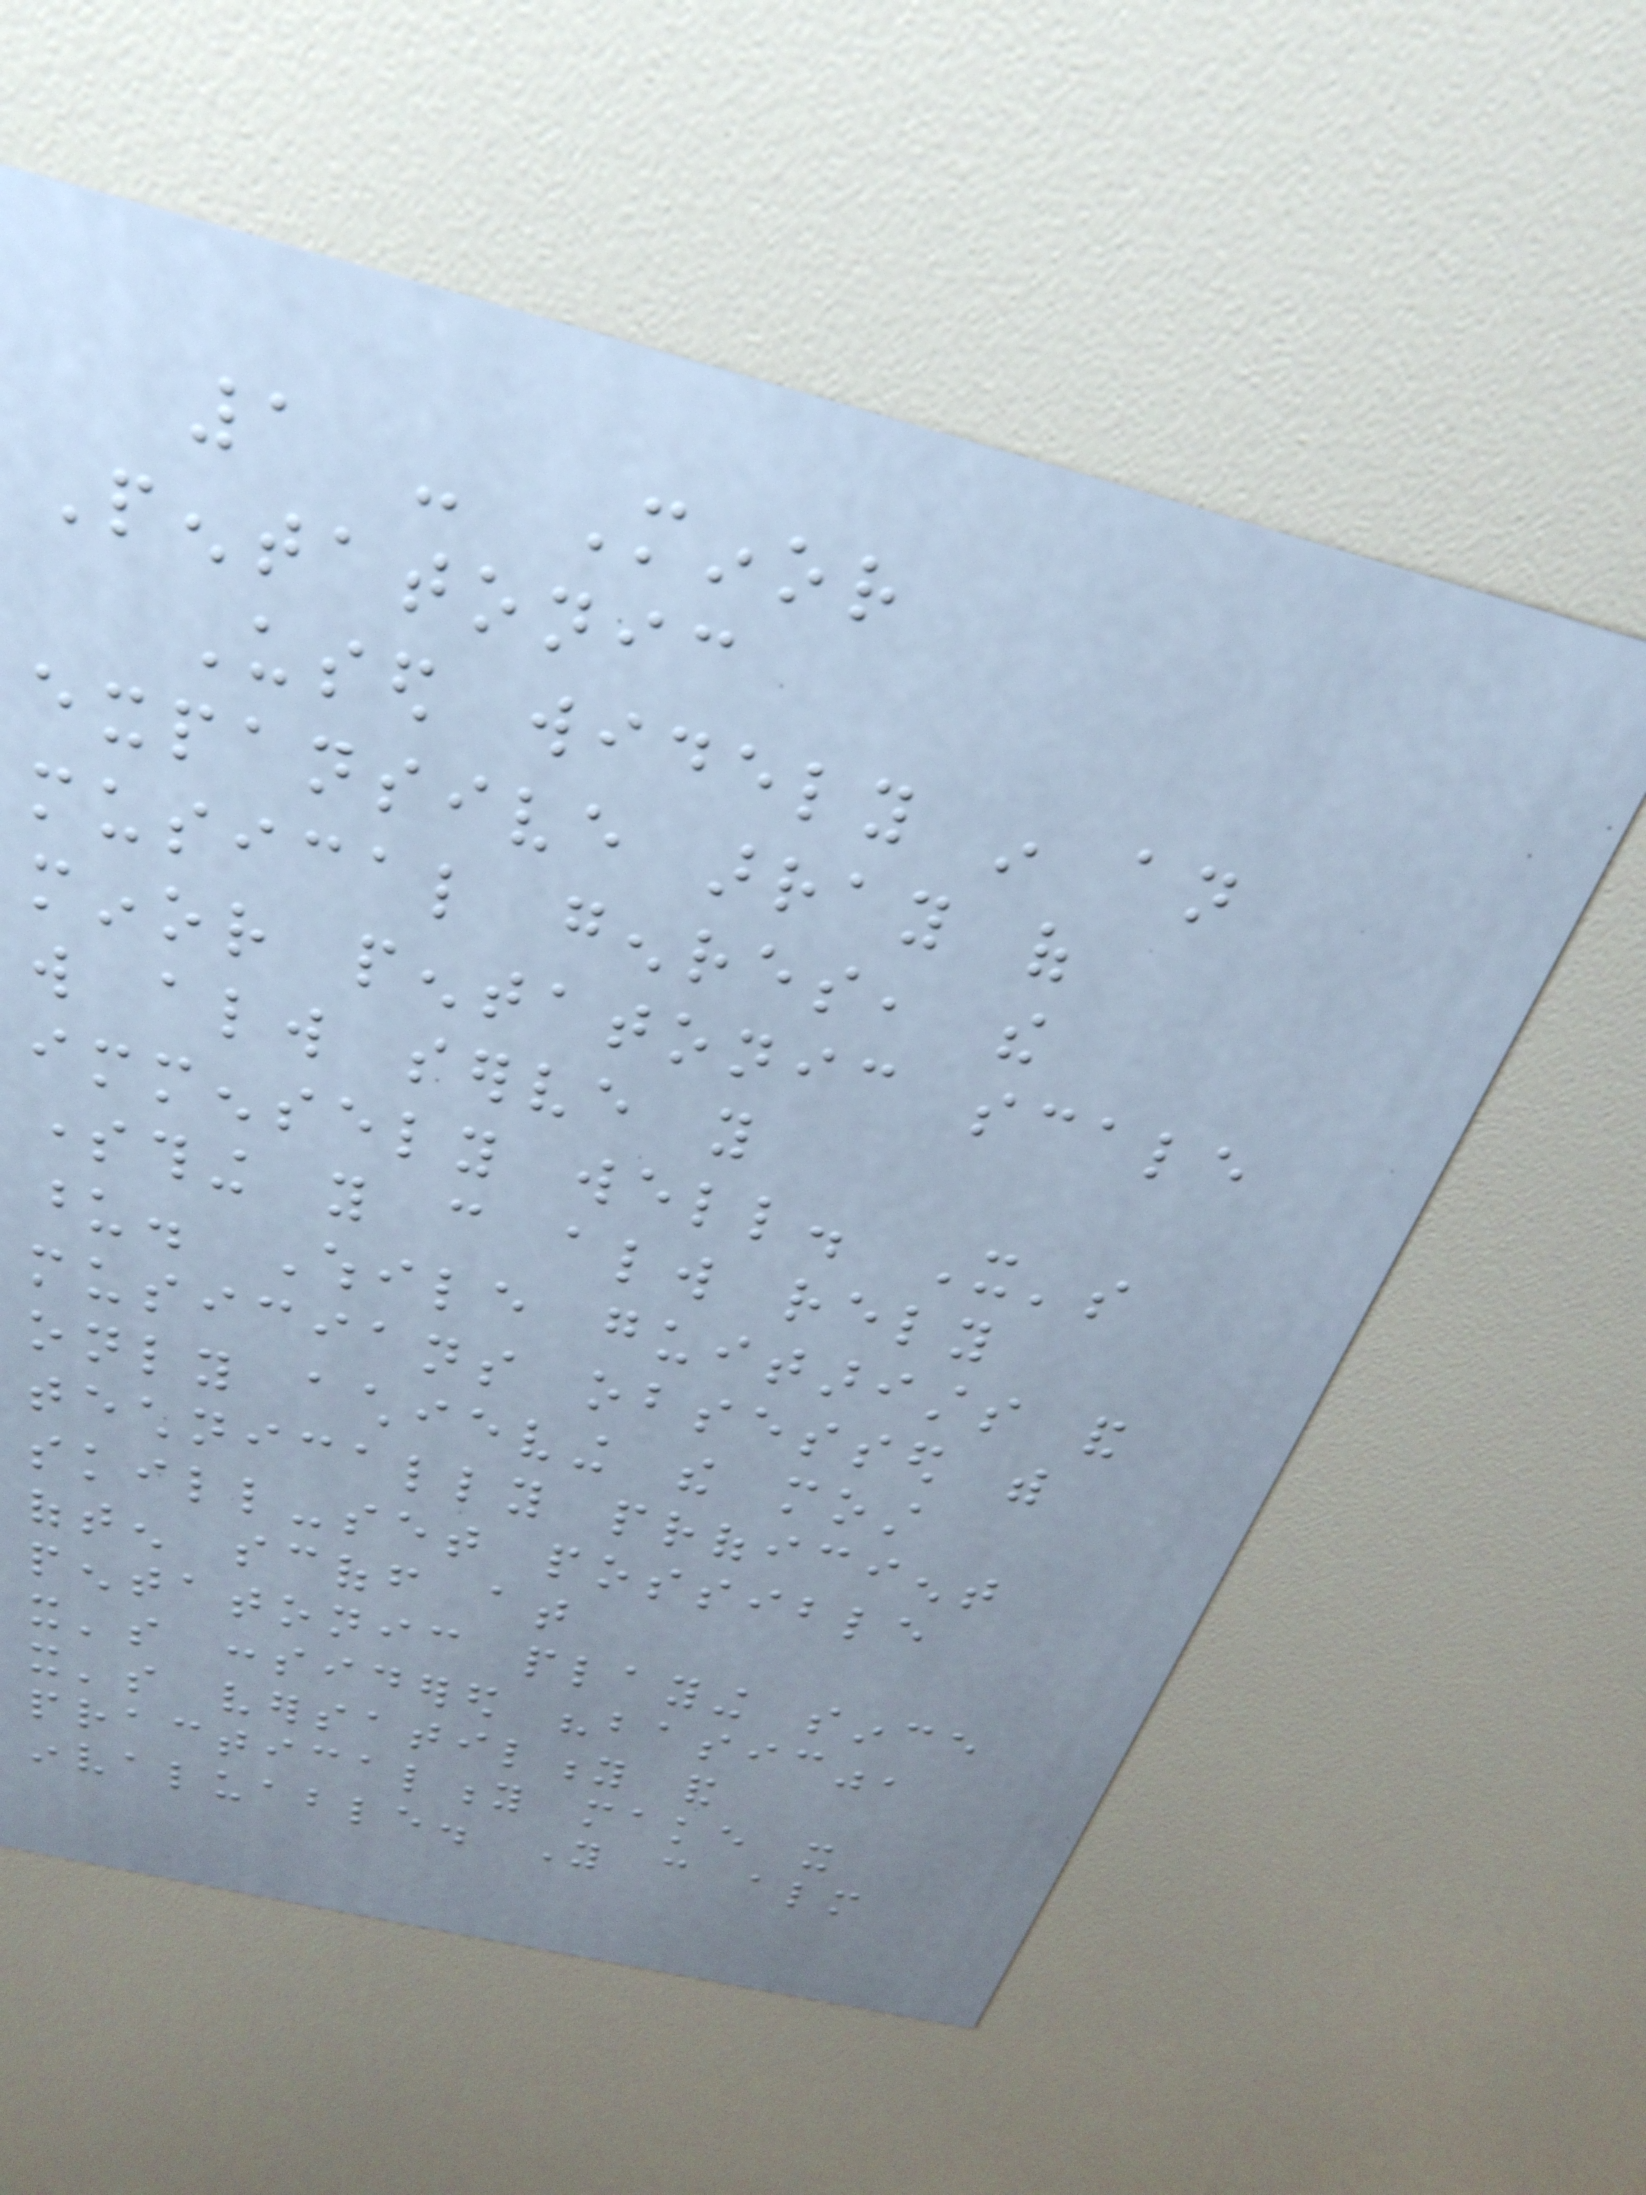1 - Minor
Pentatonic
Used widely in an
expansive array of
musical genres, the
minor pentatonic scale
will always serve you
immensely well. It's
something you can always rely
upon. While guitarists and
musicians obsessed with
only achieving the most
technically proficient
skill-set possible
often scoff at
pentatonic playing since
it's considered "basic",
it's versatility and
practicality make it
invaluable. You can almost
